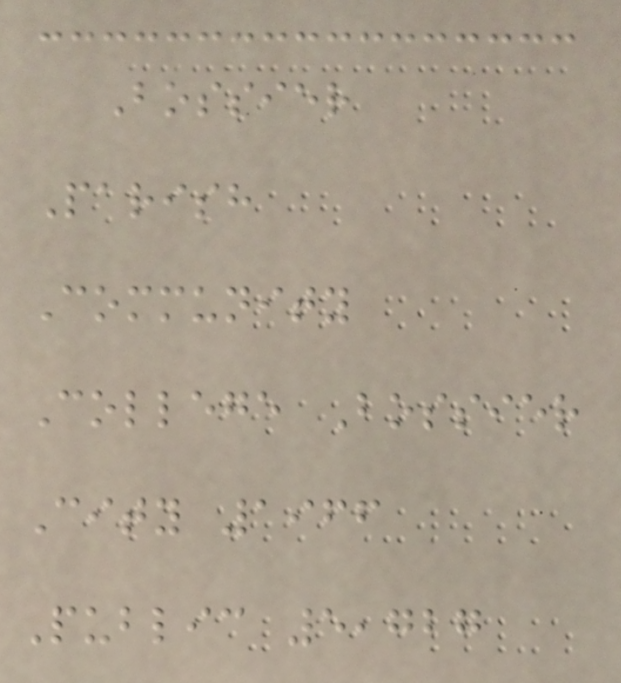Bossier
Parish
Community
College Bossier
City 1966
Public 5,727
